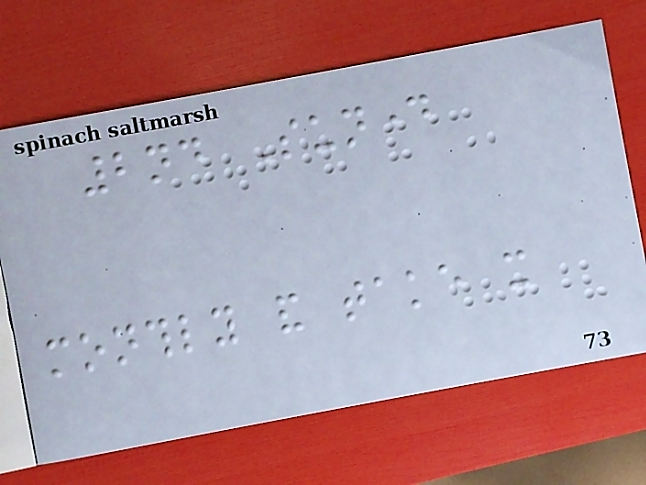2nd Sunday
monthly and take it
